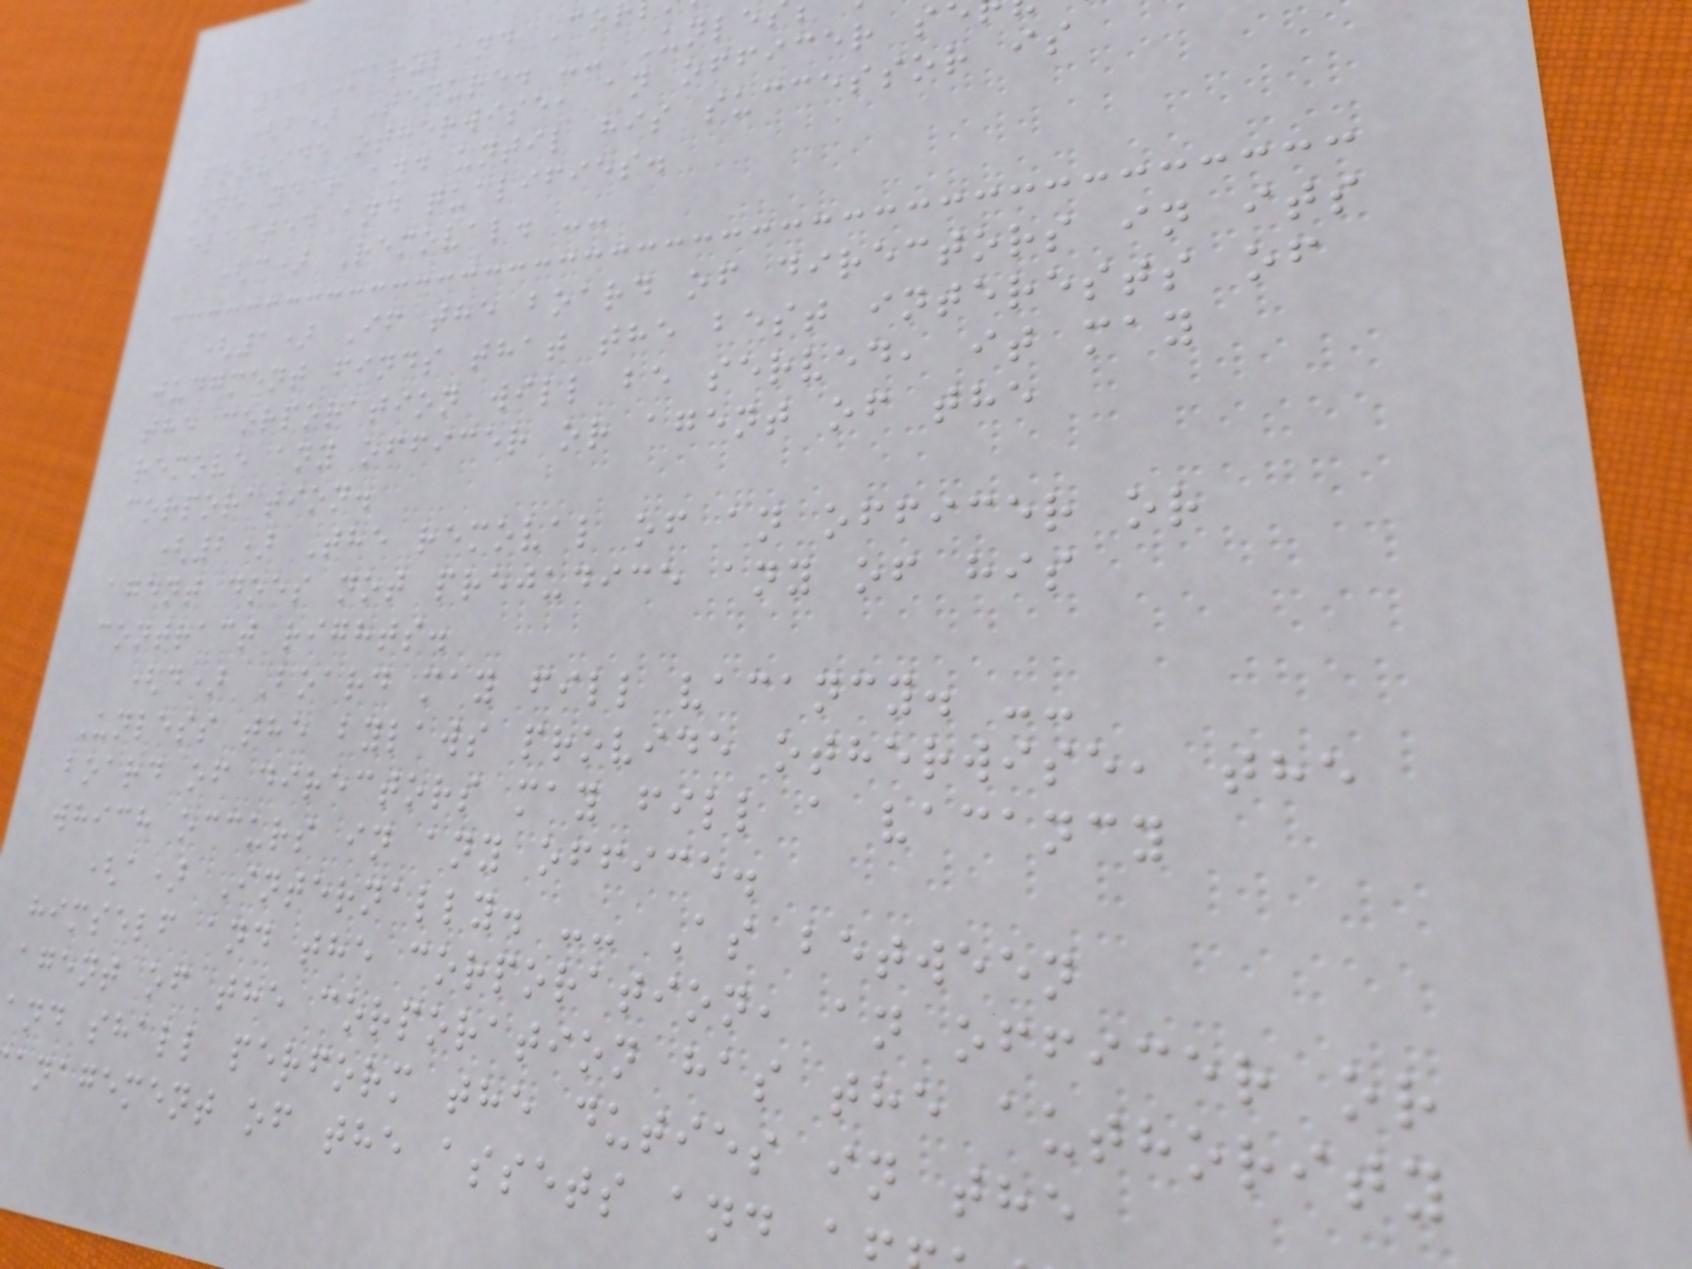24 Maryland Co
(b) Tenure. -- Unle
provide otherwise, an officer s
one year and until his successor is
elected and qualifies.
(c) Removal. --
(1) If the board of directors in its
judgment finds that the best interests of
the corporation will be served, it may
remove any officer or agent of the
corporation.
(2) The removal of an officer or
agent does not prejudice any of his
contract rights.
(d) Board may fill vacancy. --
Unless the bylaws provide otherwise, the
board of directors may fill a vacancy
which occurs in any office.
(a) Internally. -- As between
himself and the corporation, an officer or
agent of the corporation has the authority
and shall perform the duties in the
anagement of the assets and
